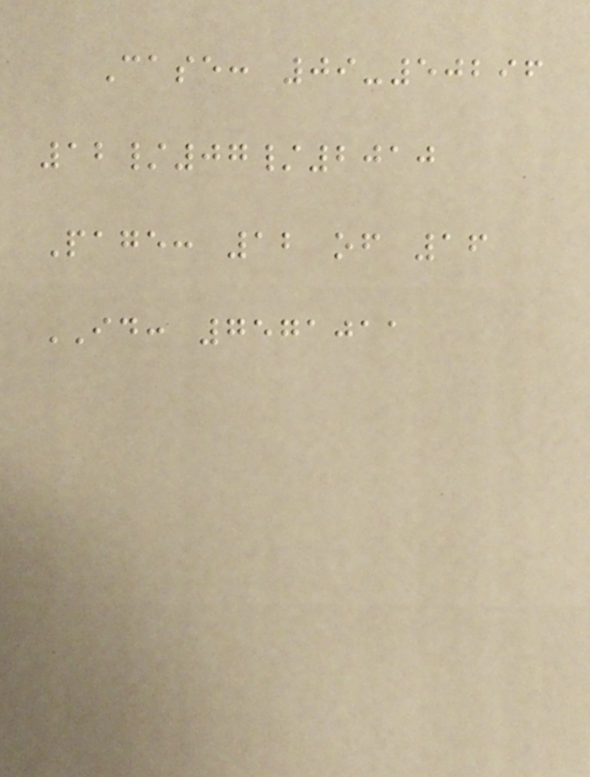Case: 09-50296
12/07/2010
Page: 12 of 16
ID: 7571011
